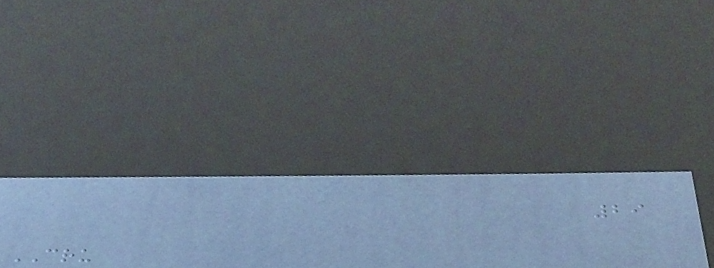29
CRU
